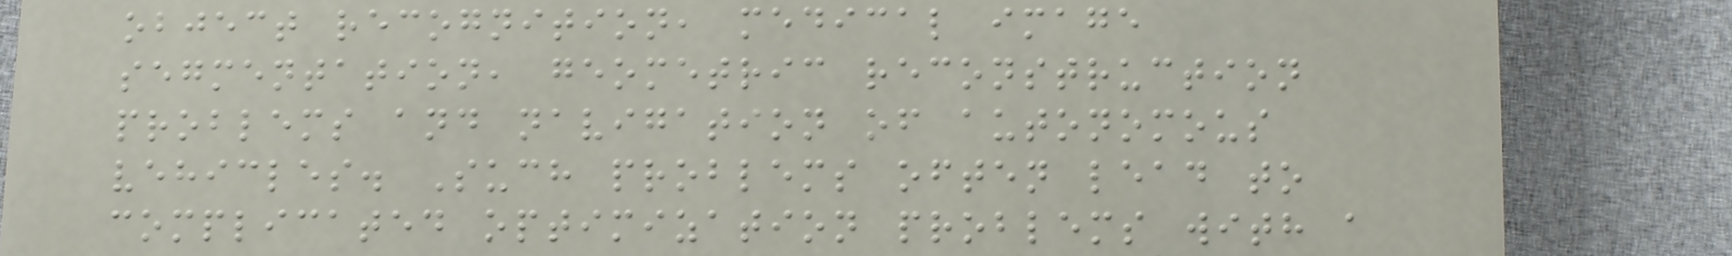object recognition, medical image
segmentation, geometric reconstruction
problems and navigation of autonomous
vehicles. Such problems often lead to
complicated optimization problems with a
